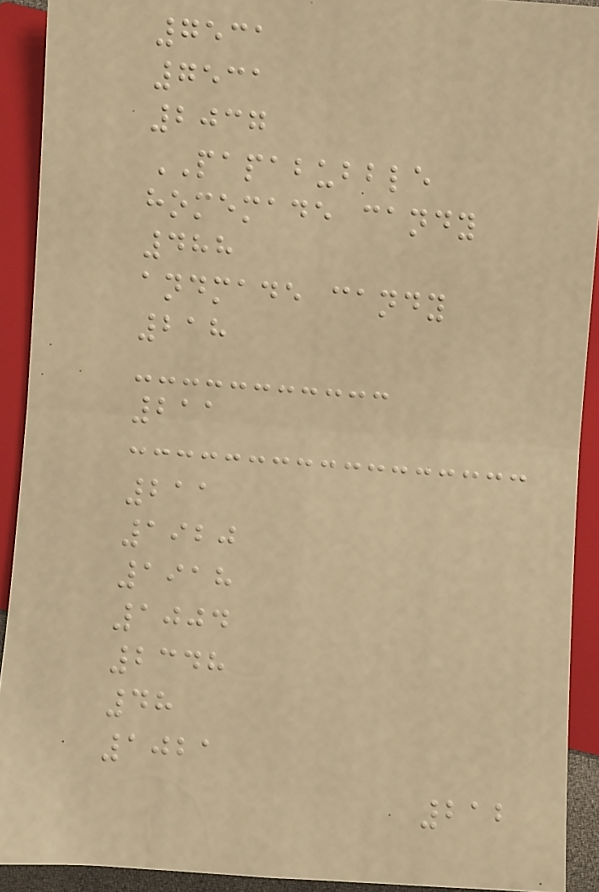7531
7531
2037
PAPABUBBLE
homemade candy
488
andmade candy
218
211
211
1920
1918
1004
2348
48
1021
212
